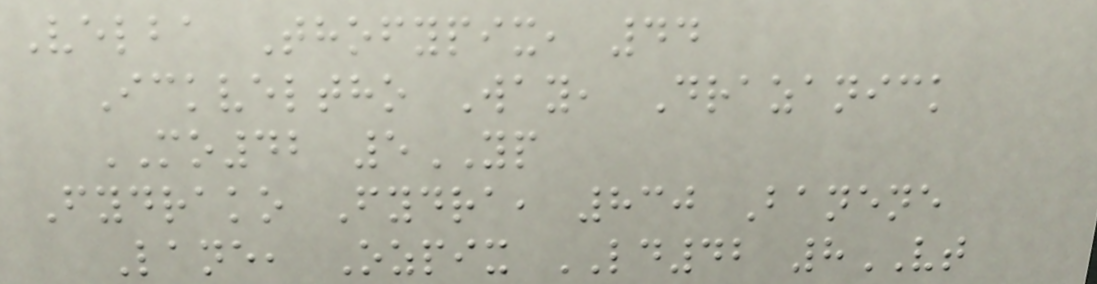Velba Thofypix, 44
Ickveltho Way, Drazanick
MO42 5YP
Fydrako Fydra, 830 Banene
Lane, Ozpix LD42 8VT
